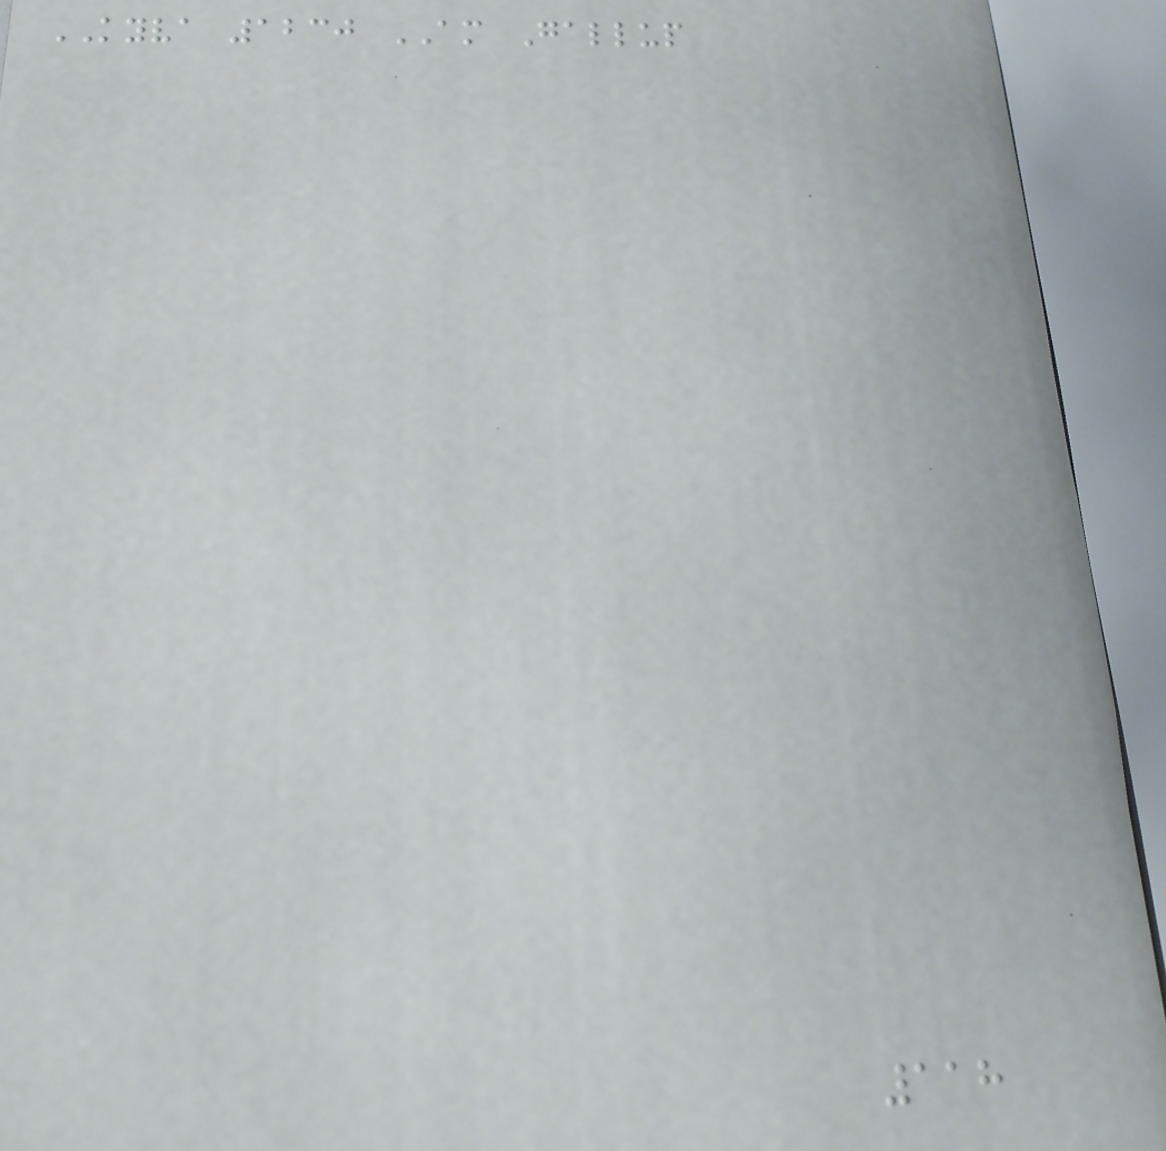KYVA 1230 AM Gallup
118
